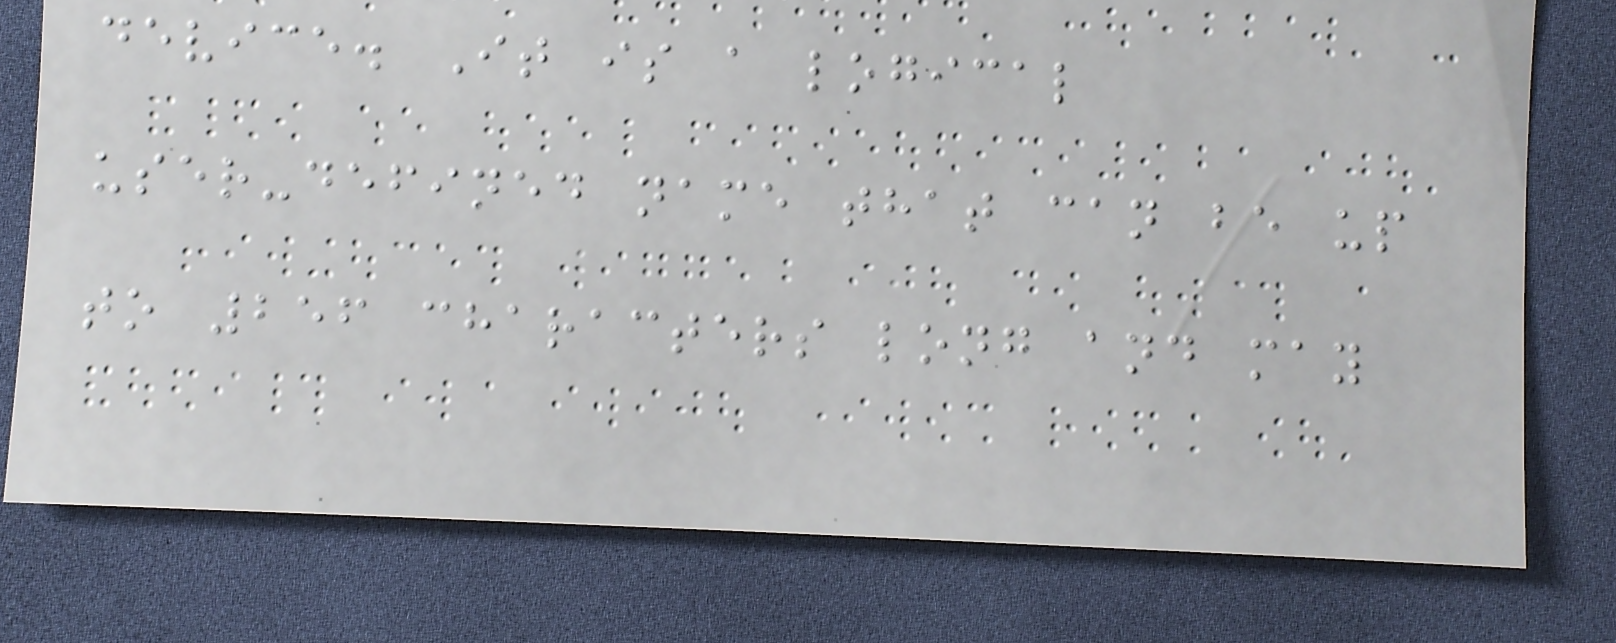device. It is a logical
user-defined name that can be up
to 256 characters long and may
